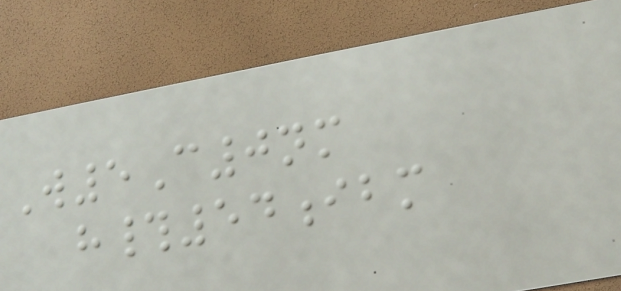W5C0nm
h#54ibm
